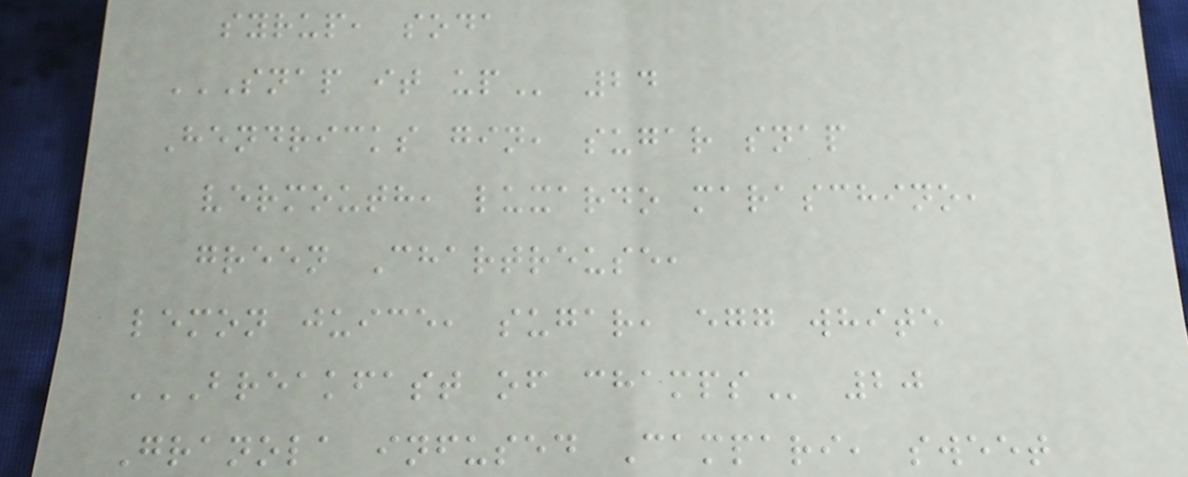syrup, soda
SNAP IT UP 24
Hendricks gin, sugar snap
vermouth, luxardo maraschino,
green Chartreuse,
lemon juice, sugar, egg white
BREAKFAST OF CHAMPS 20
Granola infused Campari, sweet
